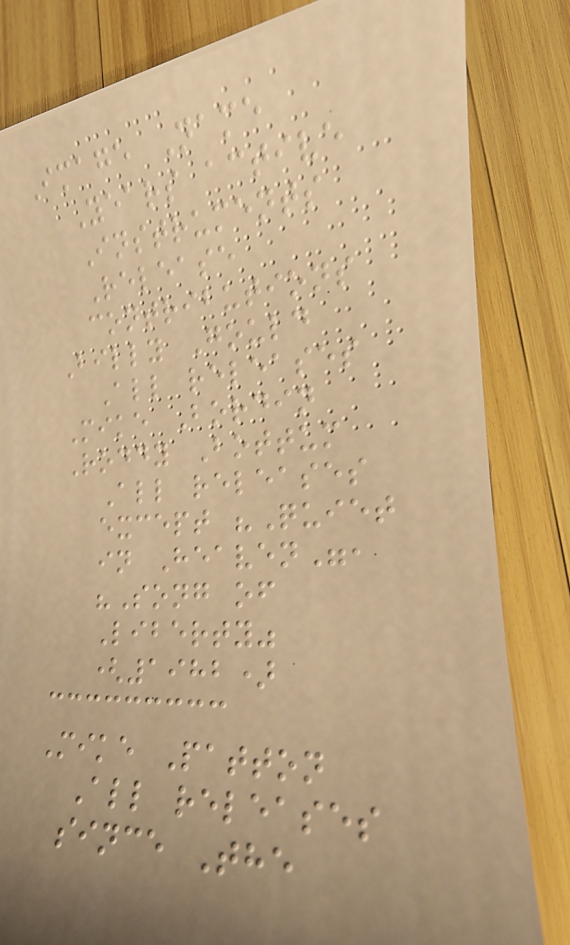Image Name
Years active
Instruments
Release
contributions
Billy Gould
All releases
Mike Bordin
Roddy Bottum
All releases
except "Quiet
in Heaven",
"Song of
Liberty"
(1982)
Mike Patton
All releases
since The
